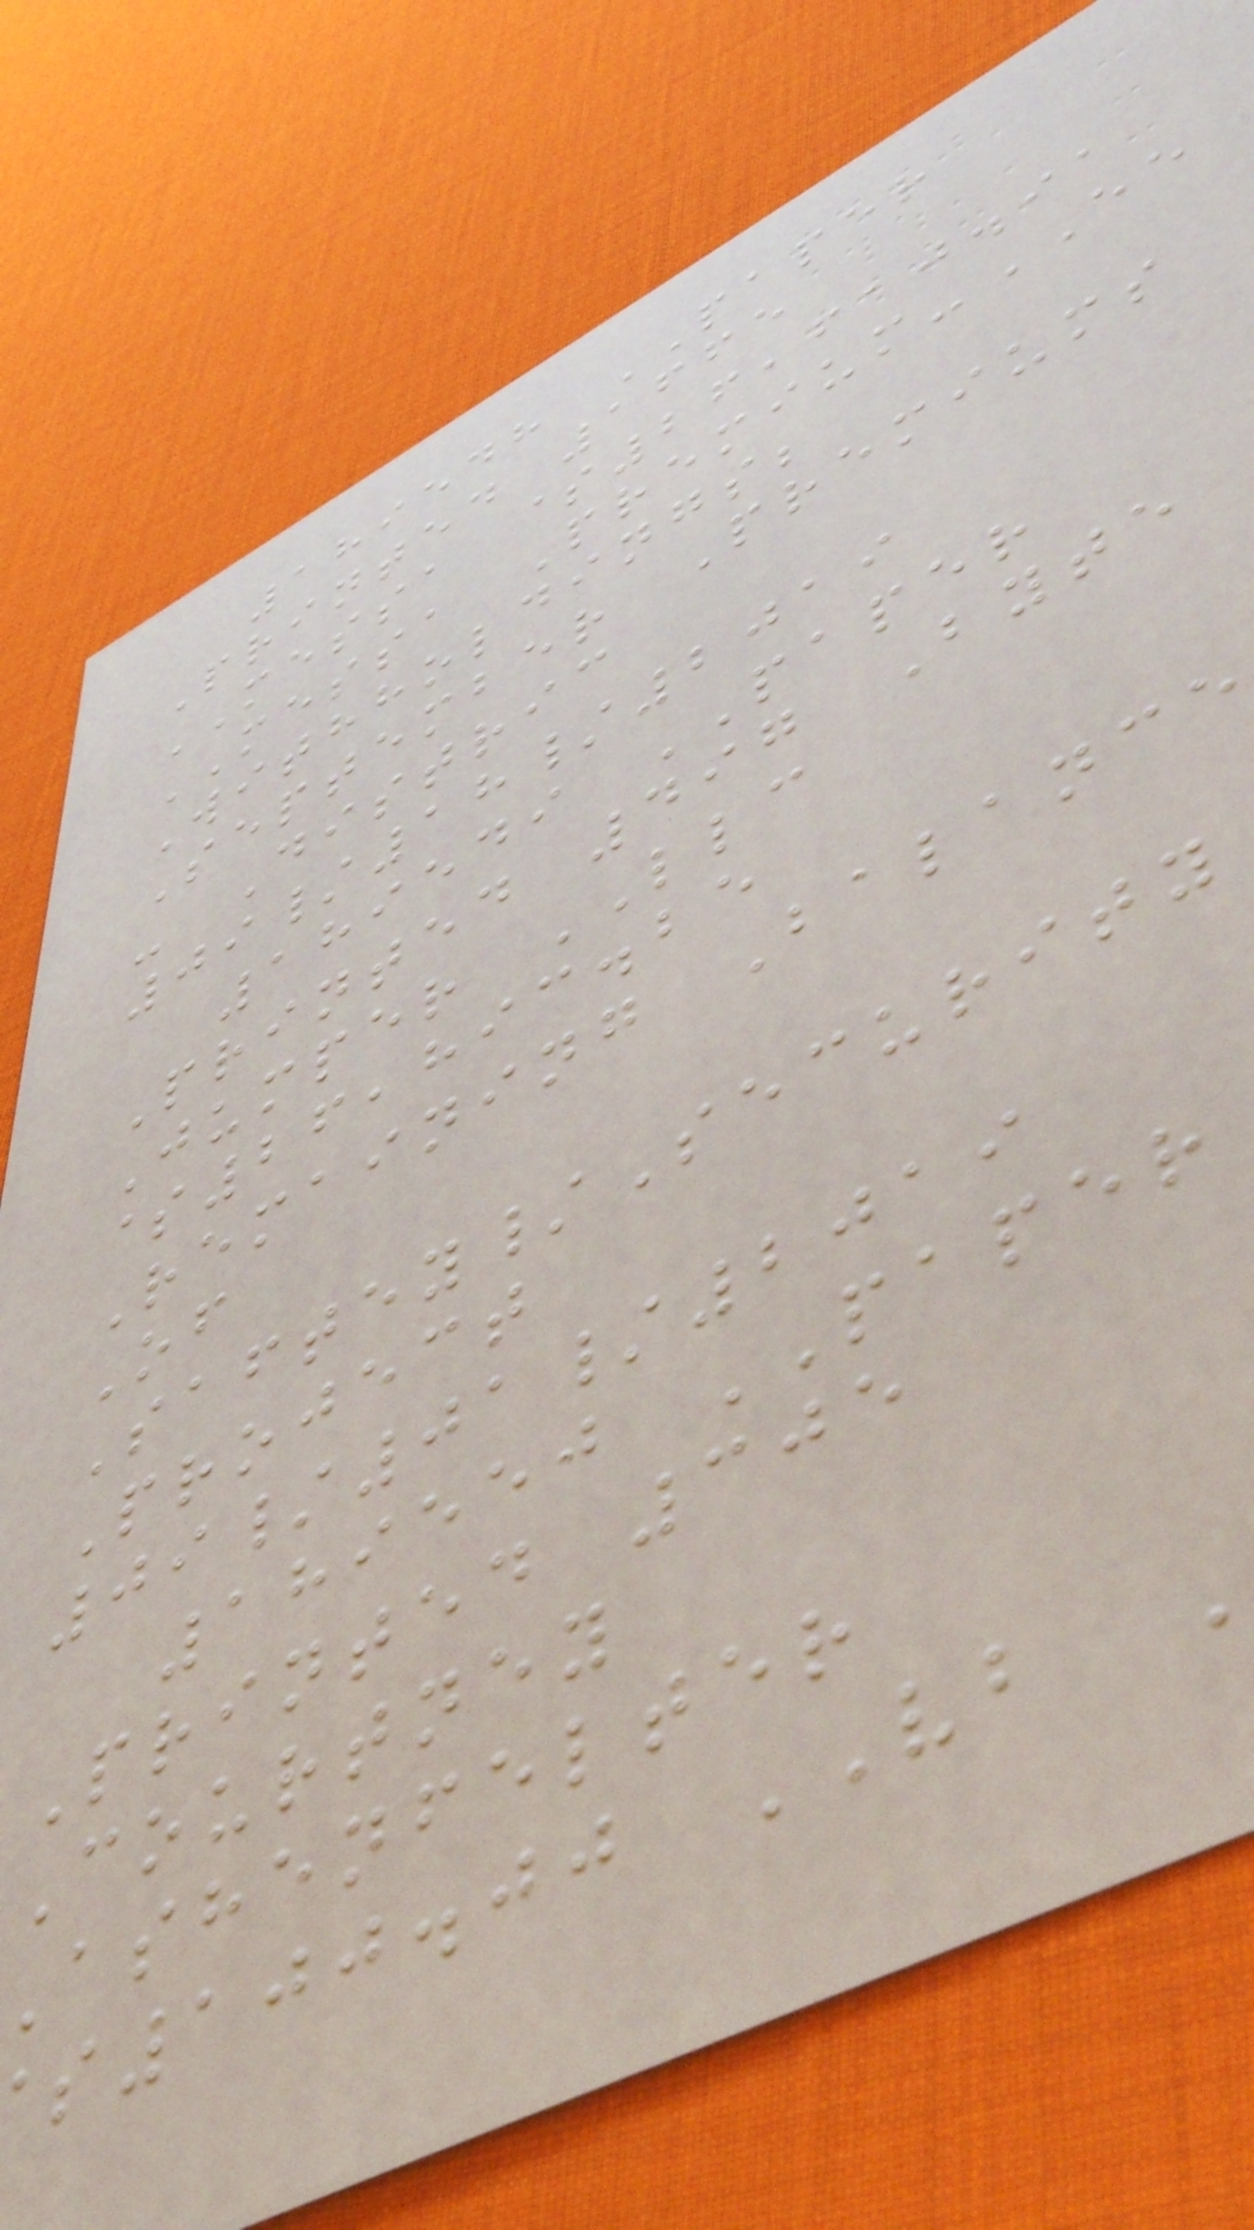189548 PAPER
Printed 1665
MESSA $26,610.91
MESSA Premium-EE
Withholdings;
September Premiums
- Distric
09/18/2019
189549 PAPER
Printed 497 Byte
Jumper LLC
$26,893.25
Remaining Balance
Of
Saftey/Security
Project
09/01/2019
189550 PAPER
Printed 305
Courtney
ashenfelter
100.00 VB
